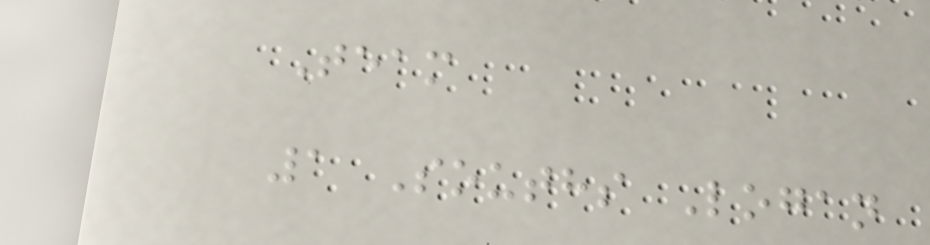Team
1 Souths Logan
